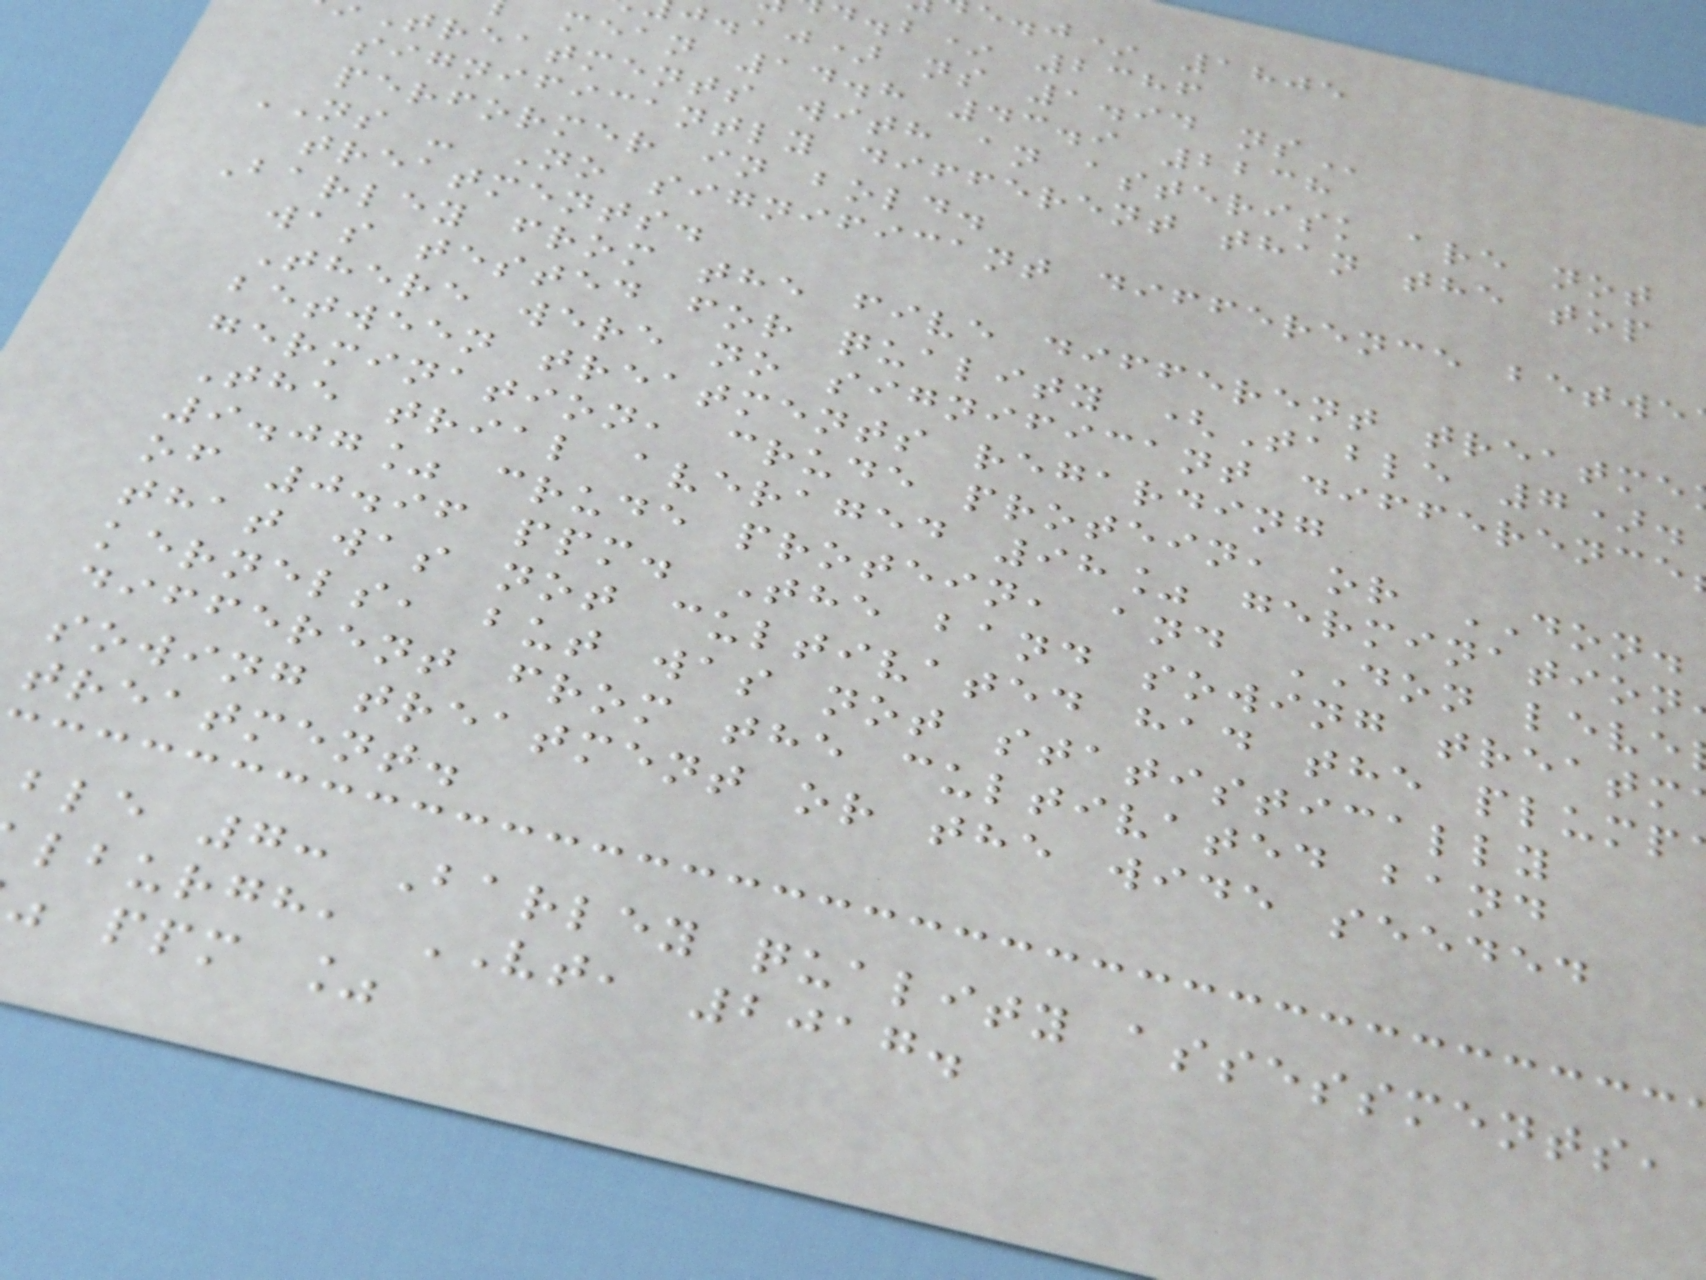e.j* 1805
d.b* 2386
j.aj) ns 1.94
mean 14.8 43.9 2238
treatments with an asterisk are not
significantly different than the top
performer in bold.
NS - No significant difference betwe
treatments.
Barley from the five different treatme
was tested for quality (Table 7).
There were no significant difference
between treatments regarding
germination, crude protein, or DON.
The trial averaged 98% germination
9.07% crude protein, and DON leve
of 0.96 ppm. The band sowing treatm
that was not cultivated had the plump
kernels, but was not statistically
different from the cultivated band
sowing treatment or the wide seeded
treatment.
ble 7: Barley quality assessments,
lburgh, VT, 2017.
ppm %
